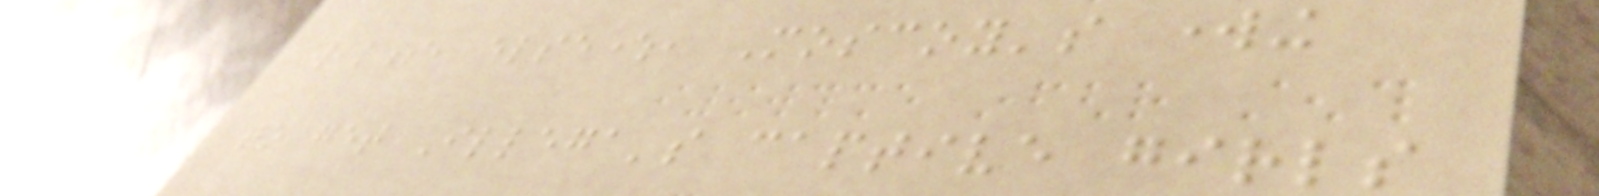weakness, elsewhere, Moscoy's working
to get Illega's captive girls
